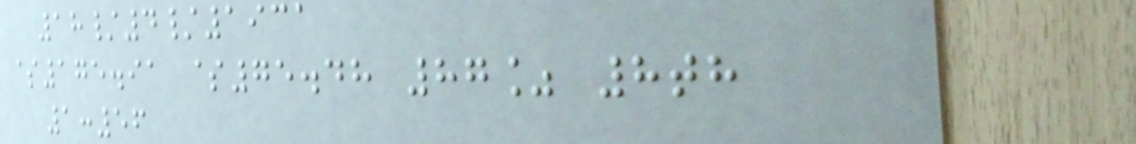18/4/1931
$175.91 $75.48 87% 8th
1:56
